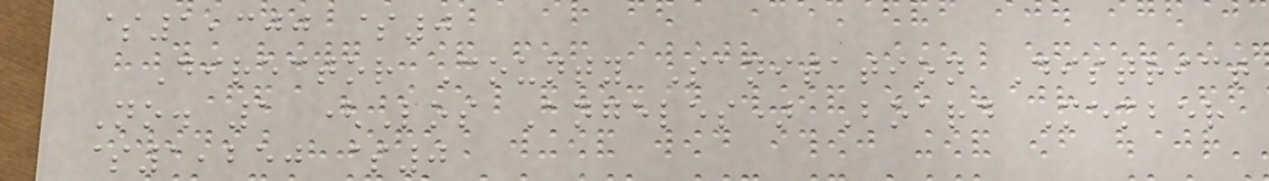$1,300 $0
Director County Sanitation District
No. 1 (Los Angeles) Board Member
$1,250 $0
